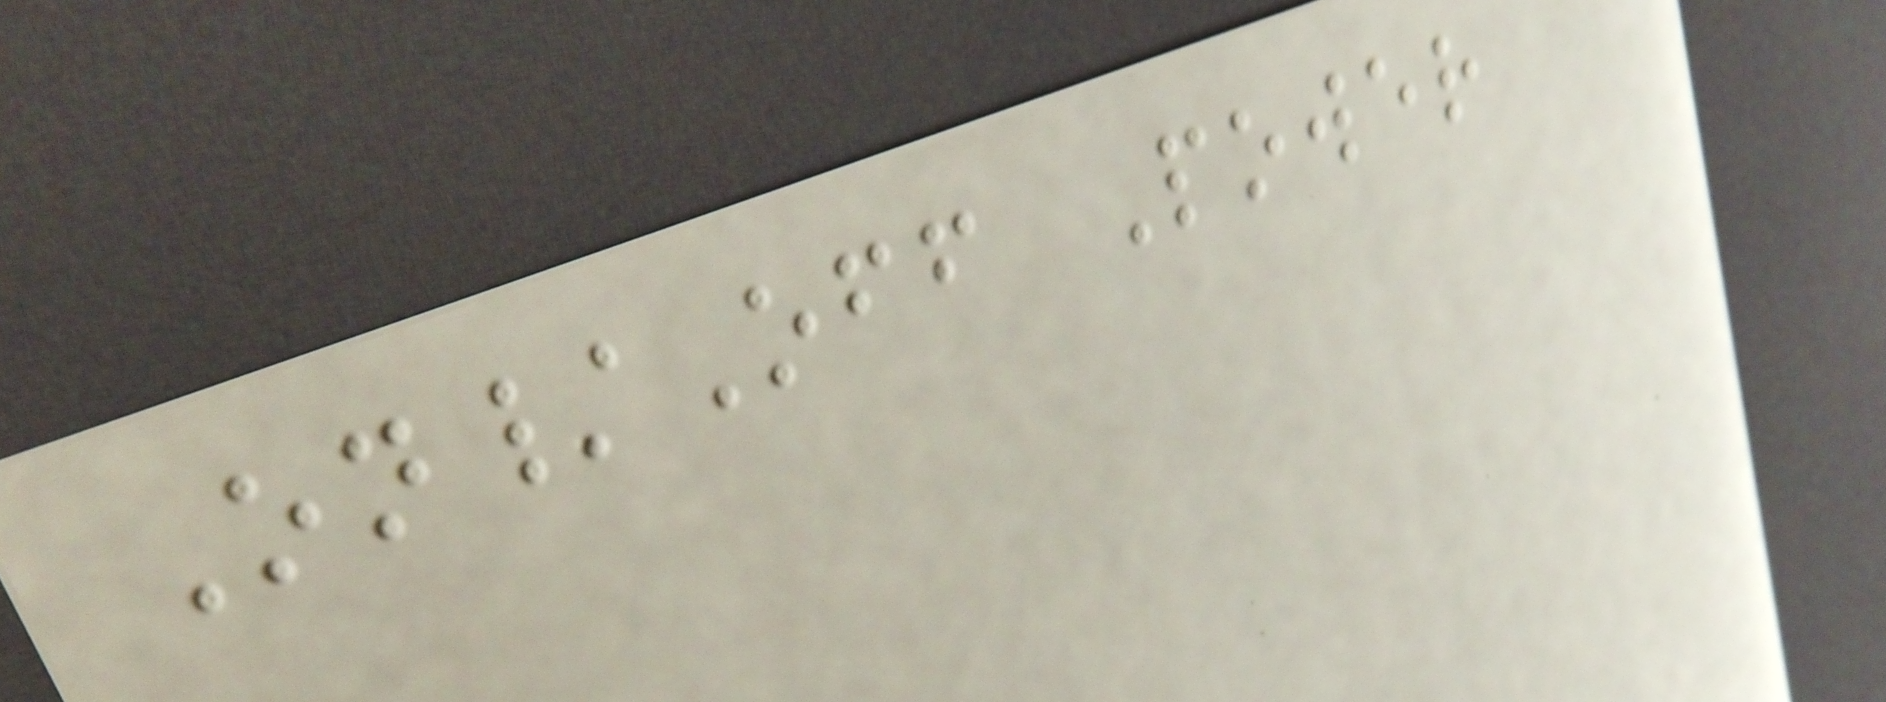On/Off Power
